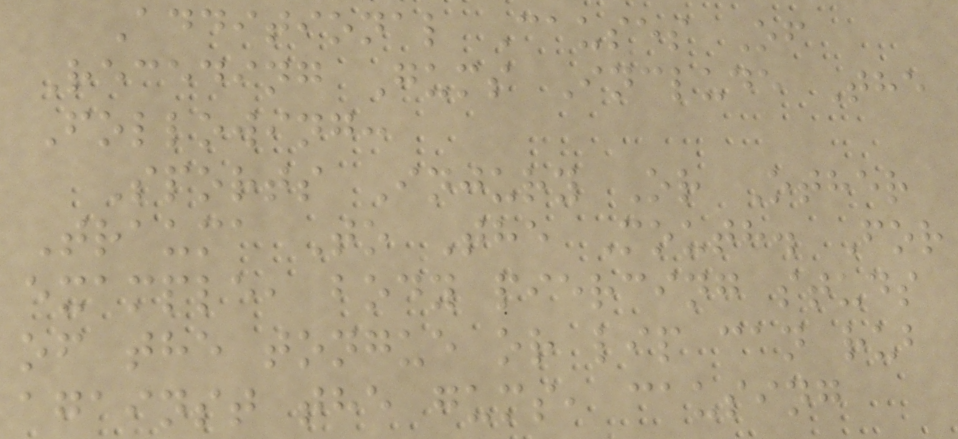Additional Causes Of
Receding Gums Include The
Following:
Sports Injury Or Other
Trauma To The Mouth. For
example, body piercing studs
of the tongue or lip can rub
against the gums, causing
